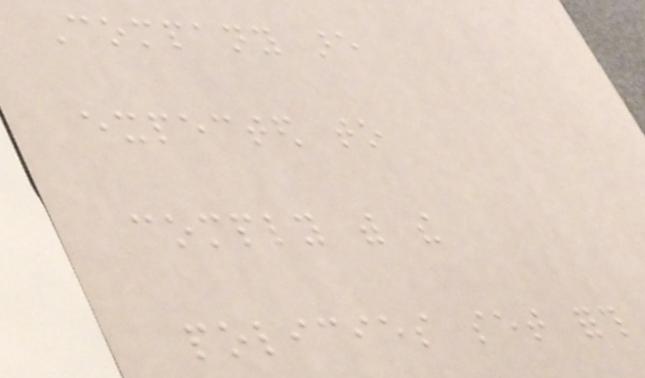Company are
expected to
comply with the
policies set forth
